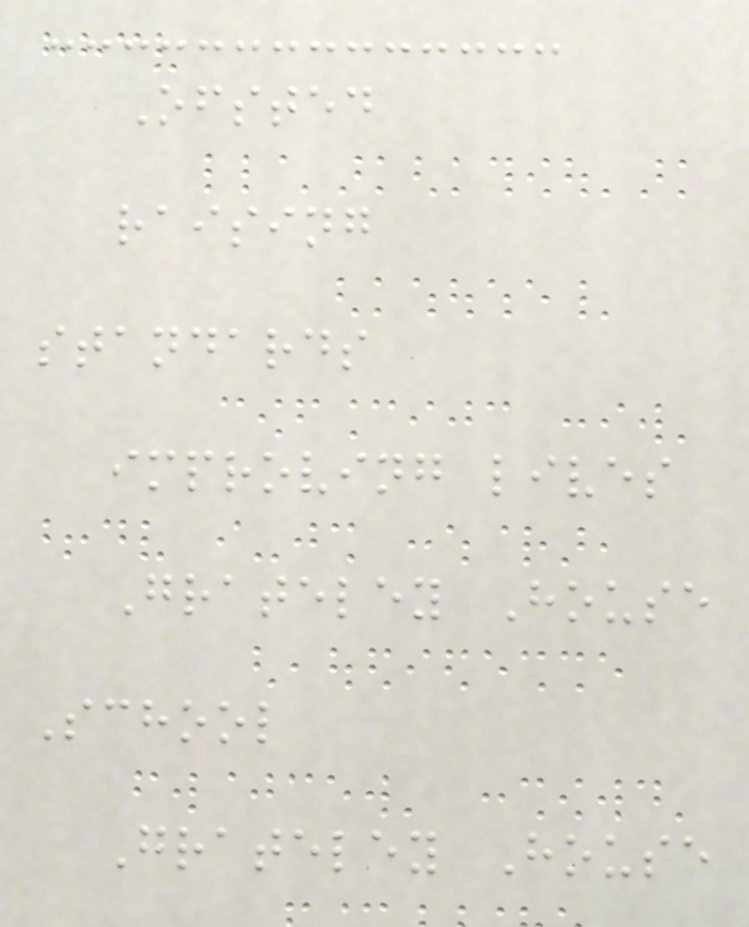Ofsted
raising
standards
improving lives
Grateley House
School
Grateley House
